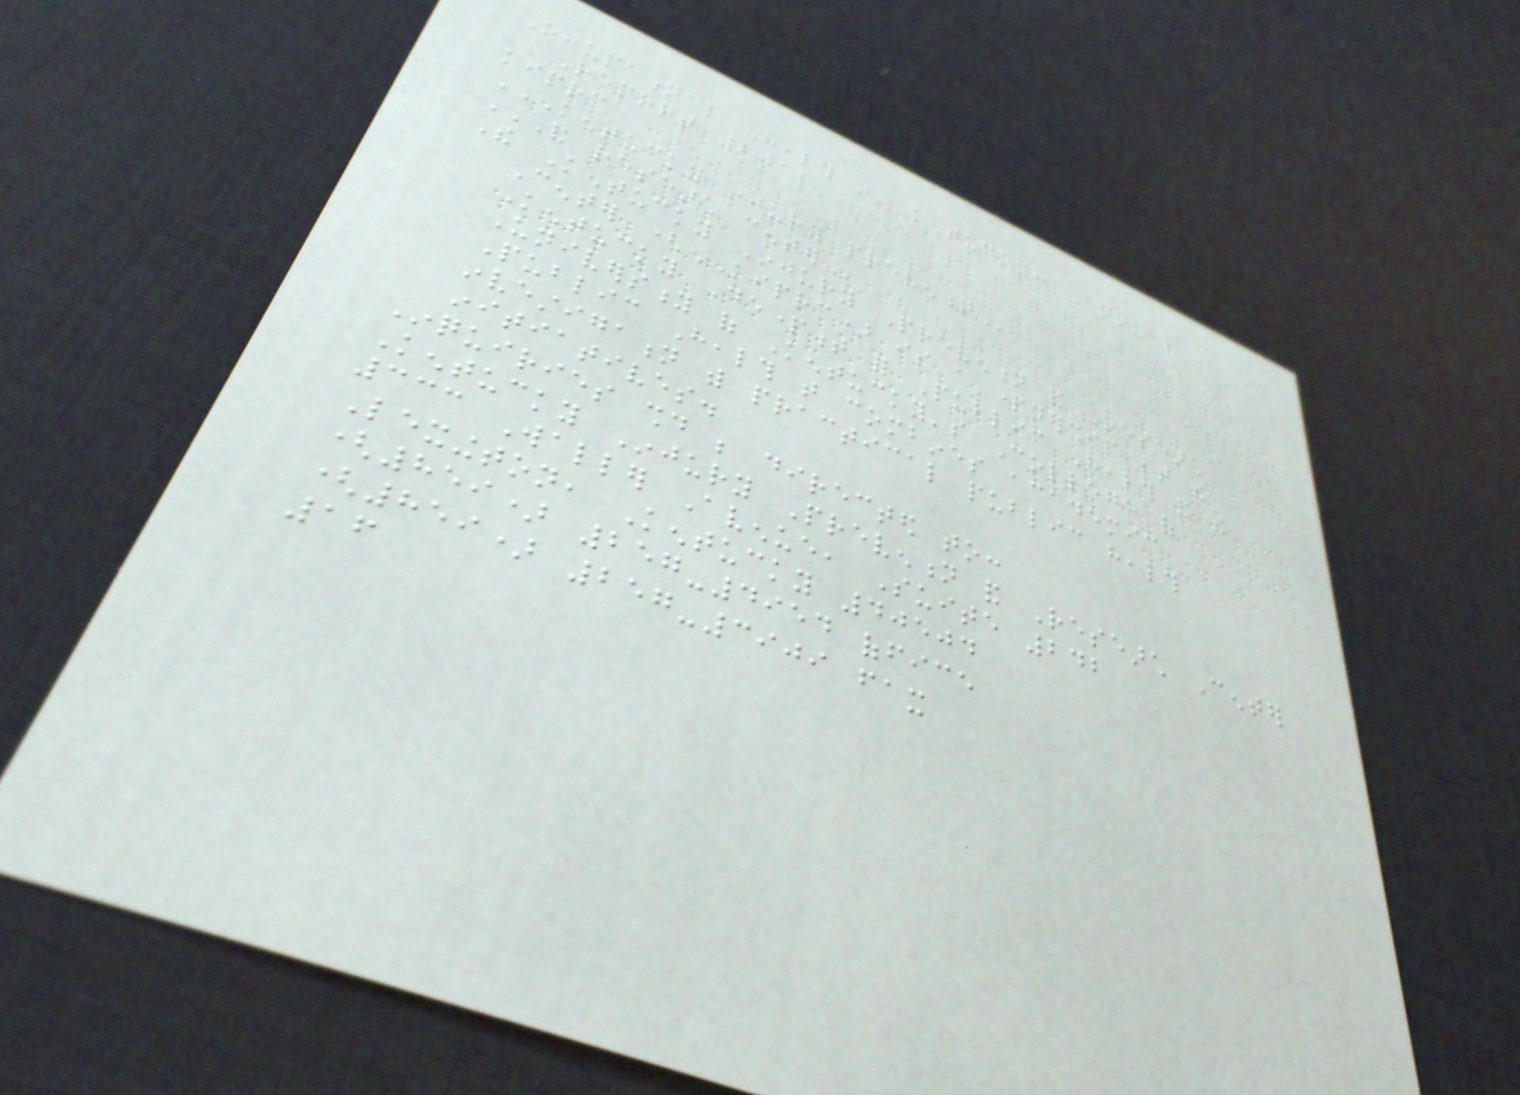Occupational Health in Kentucky: Annual
Report 2012
kiprc
KENTUCKY INJURY PREVENTION
AND RESEARCH CENTER
The Kentucky Injury Prevention and Research
Center (KIPRC) is a partnership between the
Kentucky Department for Public Health and the
University of Kentucky's College of
Public Health that combines academic
investigation with practical public health
initiatives.
Inquiries should be directed to:
Kentucky Injury Prevention and Research Center
333 Waller Avenue, Suite 242
Lexington, Kentucky 40504
(859) 257-4954 office
(859) 257-3909 fax
16
